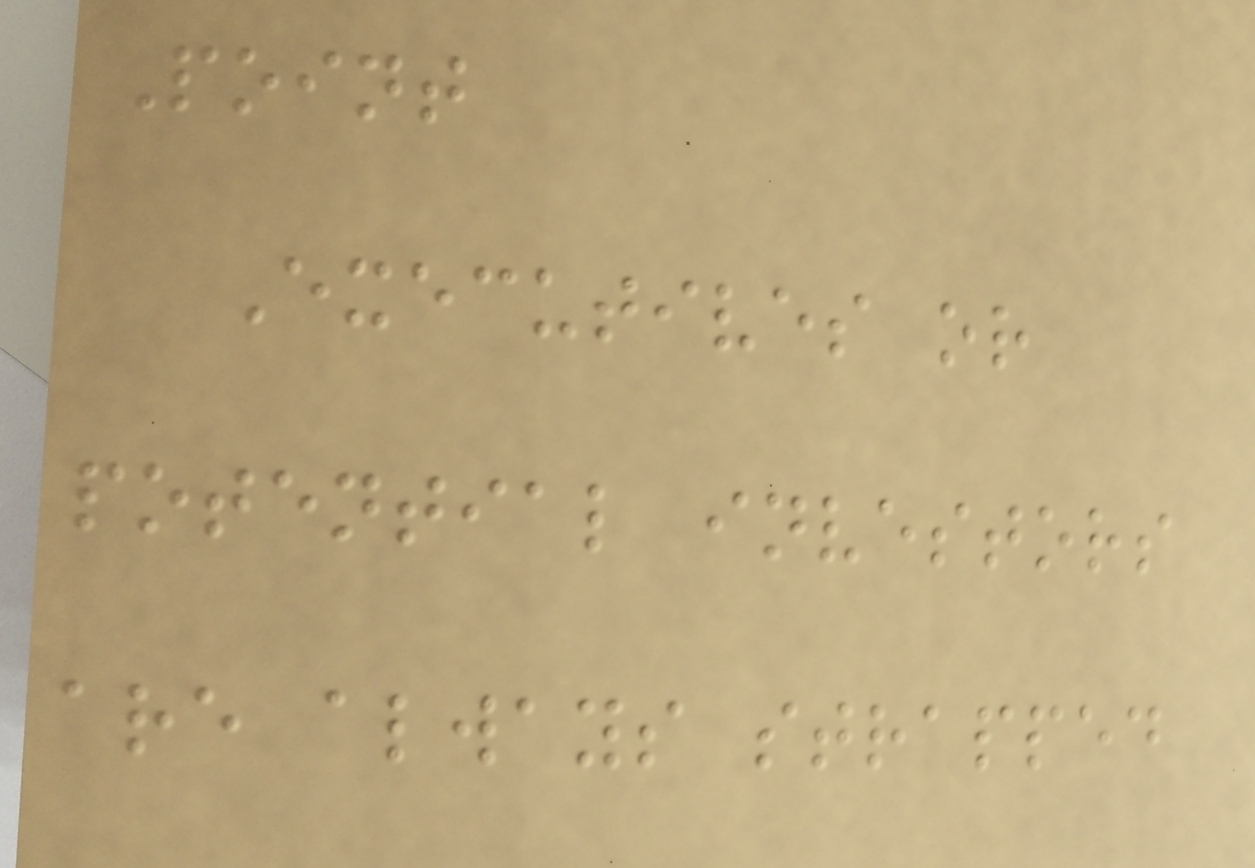Point
Executives or
potential investors
are always strapped
